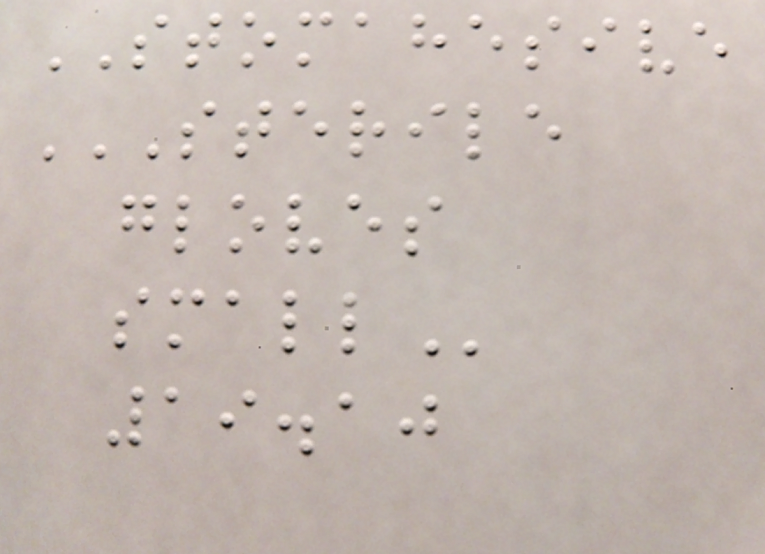STOMAHESIVE
STERILE
GLOVES
SMALL
19.10
